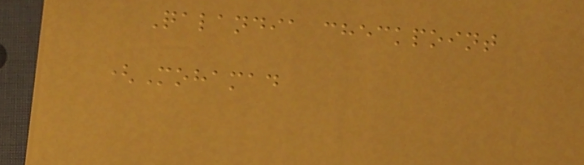Qalandia checkpoint
(Mohamad
